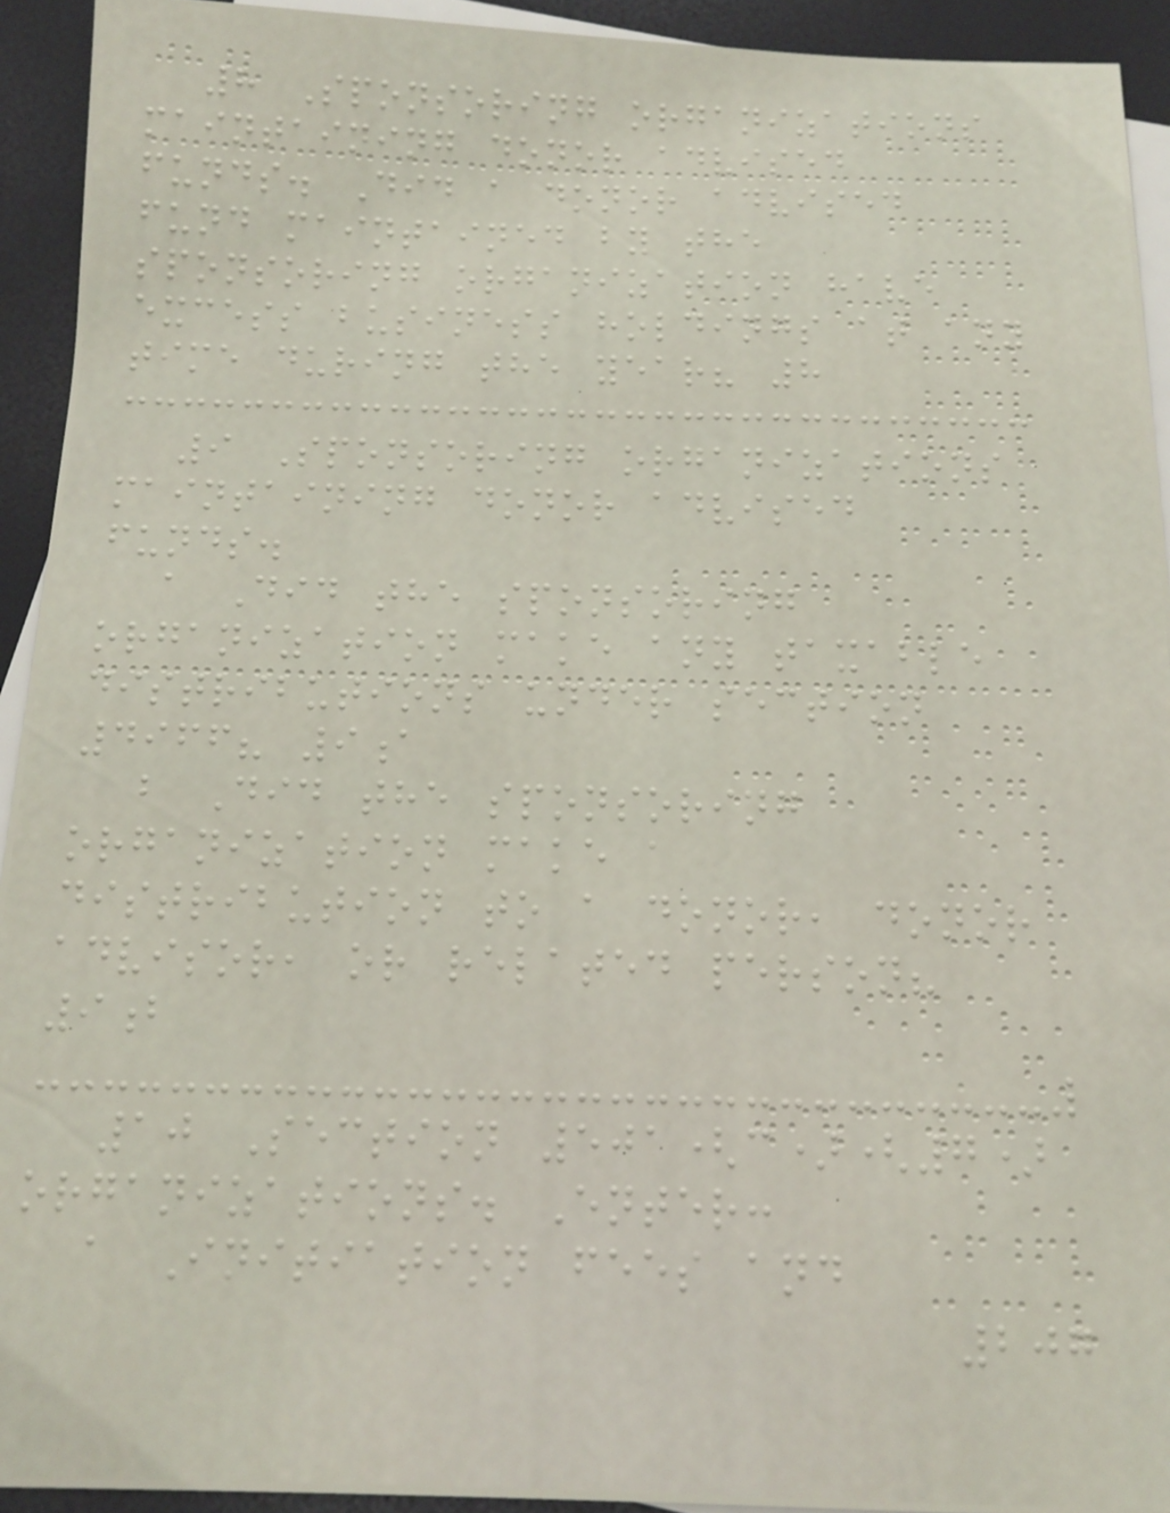8 Sponsoring organizations
maintaining donor advised
funds. Did a donor advised
fund maintained by the
sponsoring organization have
excess business holdings at any
time during the year? 8
9 Sponsoring organizations
maintaining donor advised
funds.
a Did the sponsoring
organization make any taxable
distributions under section
4966? 9a
b Did the sponsoring
organization make a
distribution to a donor, donor
advisor, or related person?
9b
10 Section 501(c)(7)
organizations. Enter:
a Initiation fees and
207
